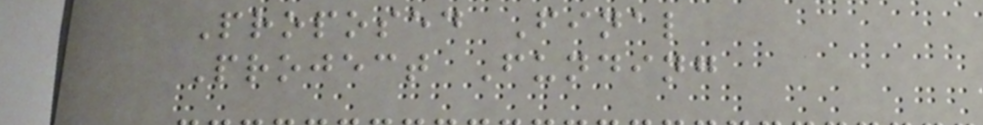Proposed Final
Project Funding
